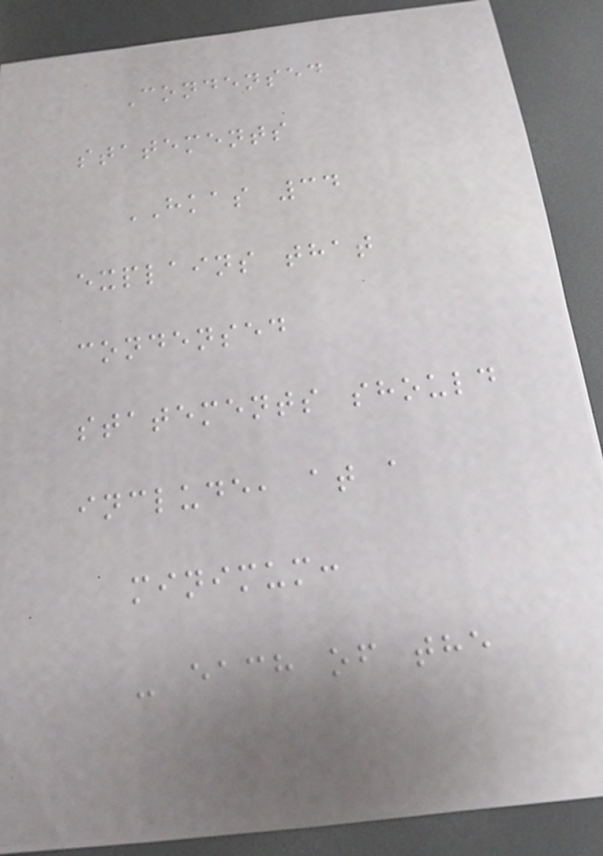Condensed
statements
HKAS 34
explains that
condensed
statements should
include, at a
minimum:
- each of the
